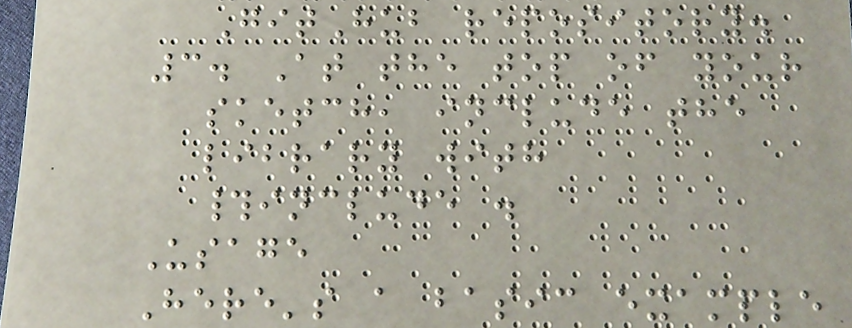GitHub repository.
3. At the top of your
sketch, include the
library with
#include .
Usage
Here's a basic example
